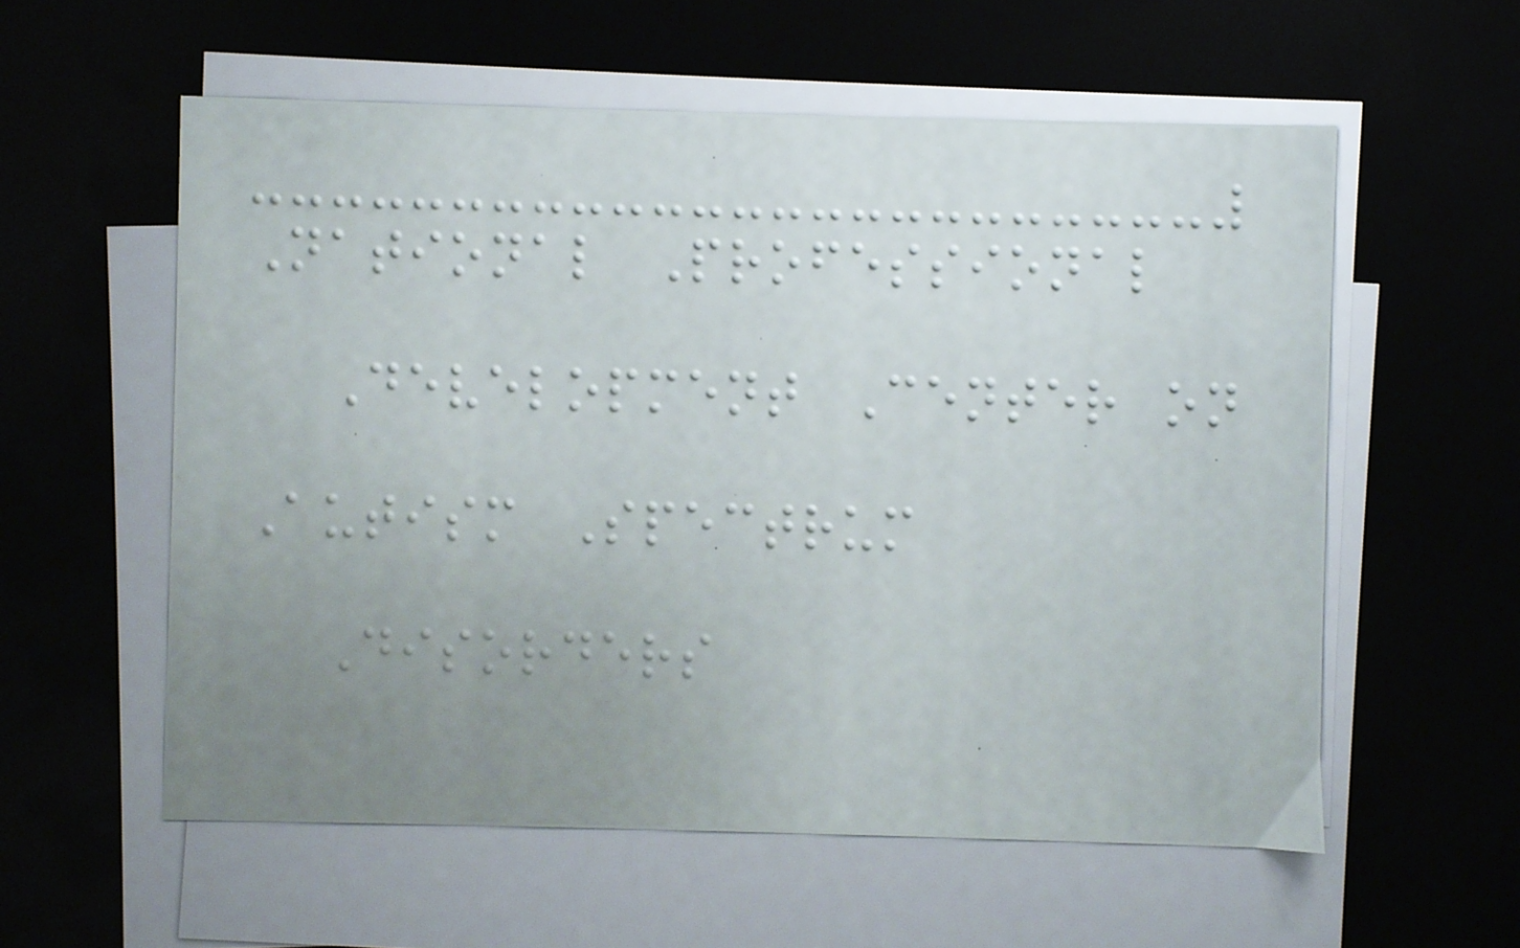National Professional
Development Center on
Autism Spectrum
Disorders
